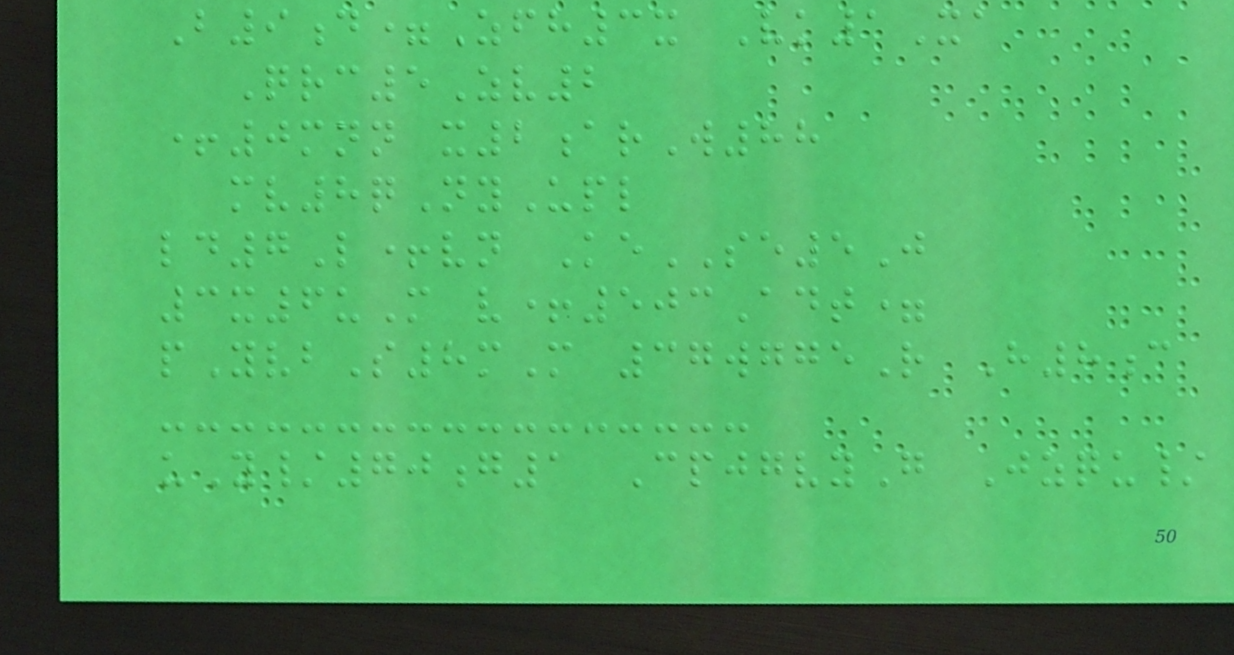B9d=Zfh3x Vk1Xa
Qrc5Zv2
+0mnn x2arW88
mv8qNyUpl
ld7L+vn KeSE5J
3x6uM v+503Adt=
pYvbS8mM 37wggeR H8c
uY/70g1 CpjgvyG Jzqu/
